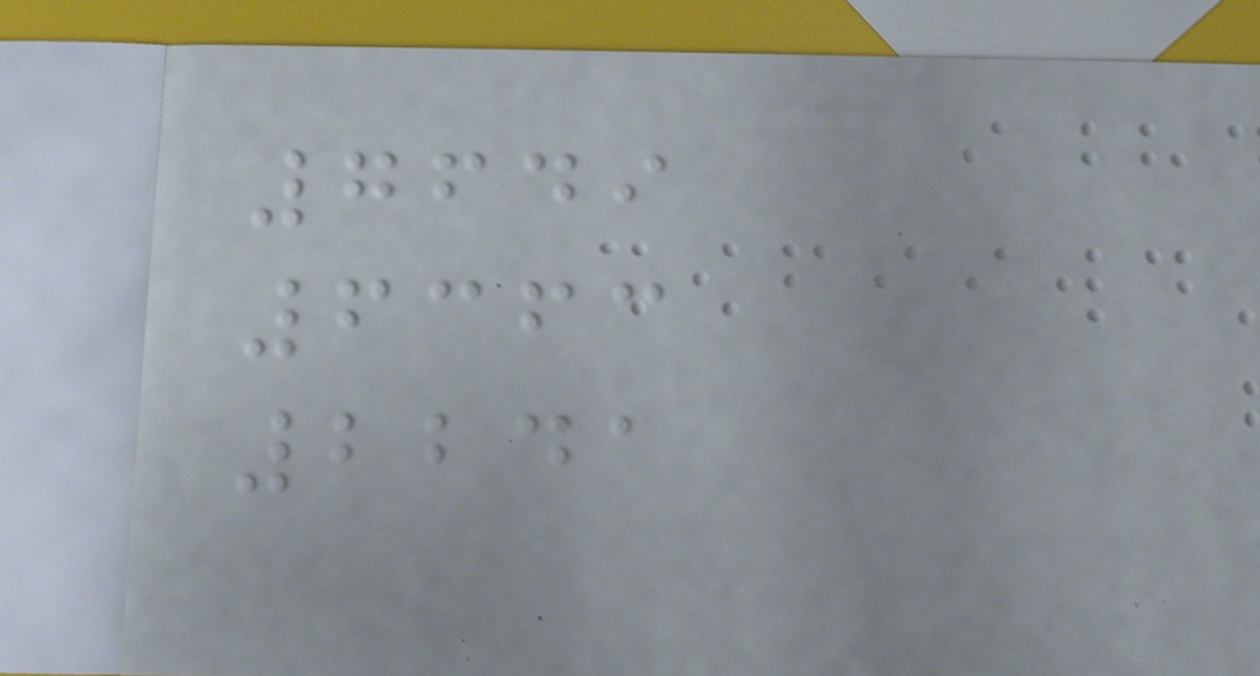7649
6363
2241
